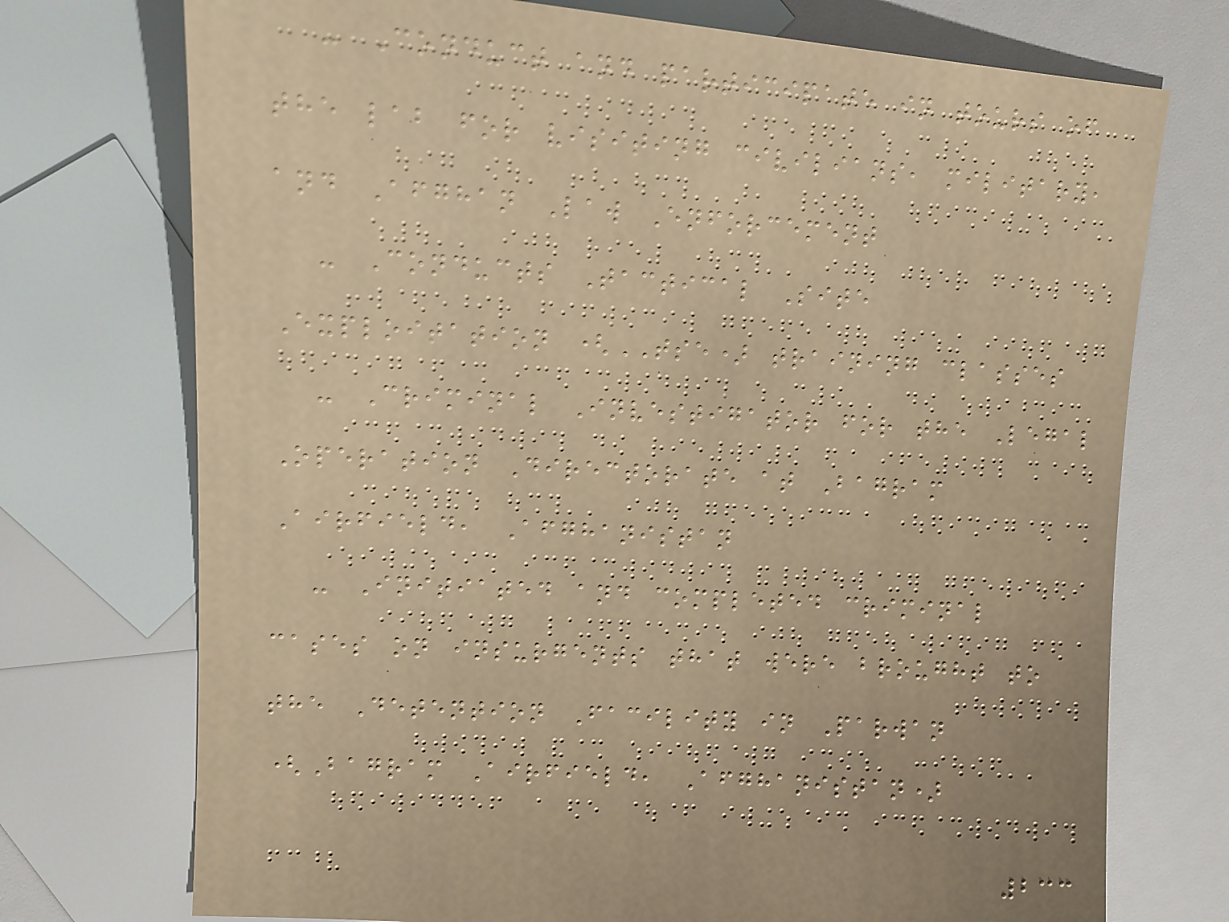- Conduct and participate in tours of
the lab for visiting civilians, military,
and Afghan Law Enforcement
- Conducts Tactical Site
Exploitation (TSE) training classes
- Criminal Investigator for the Legal
Operation Directorate at Bagram
Airfield, Afghanistan
- Initiated and completed criminal
cases on insurgents that were brought to
the Detention Facility in Parwan
(Bagram Airfield, Afghanistan)
233
